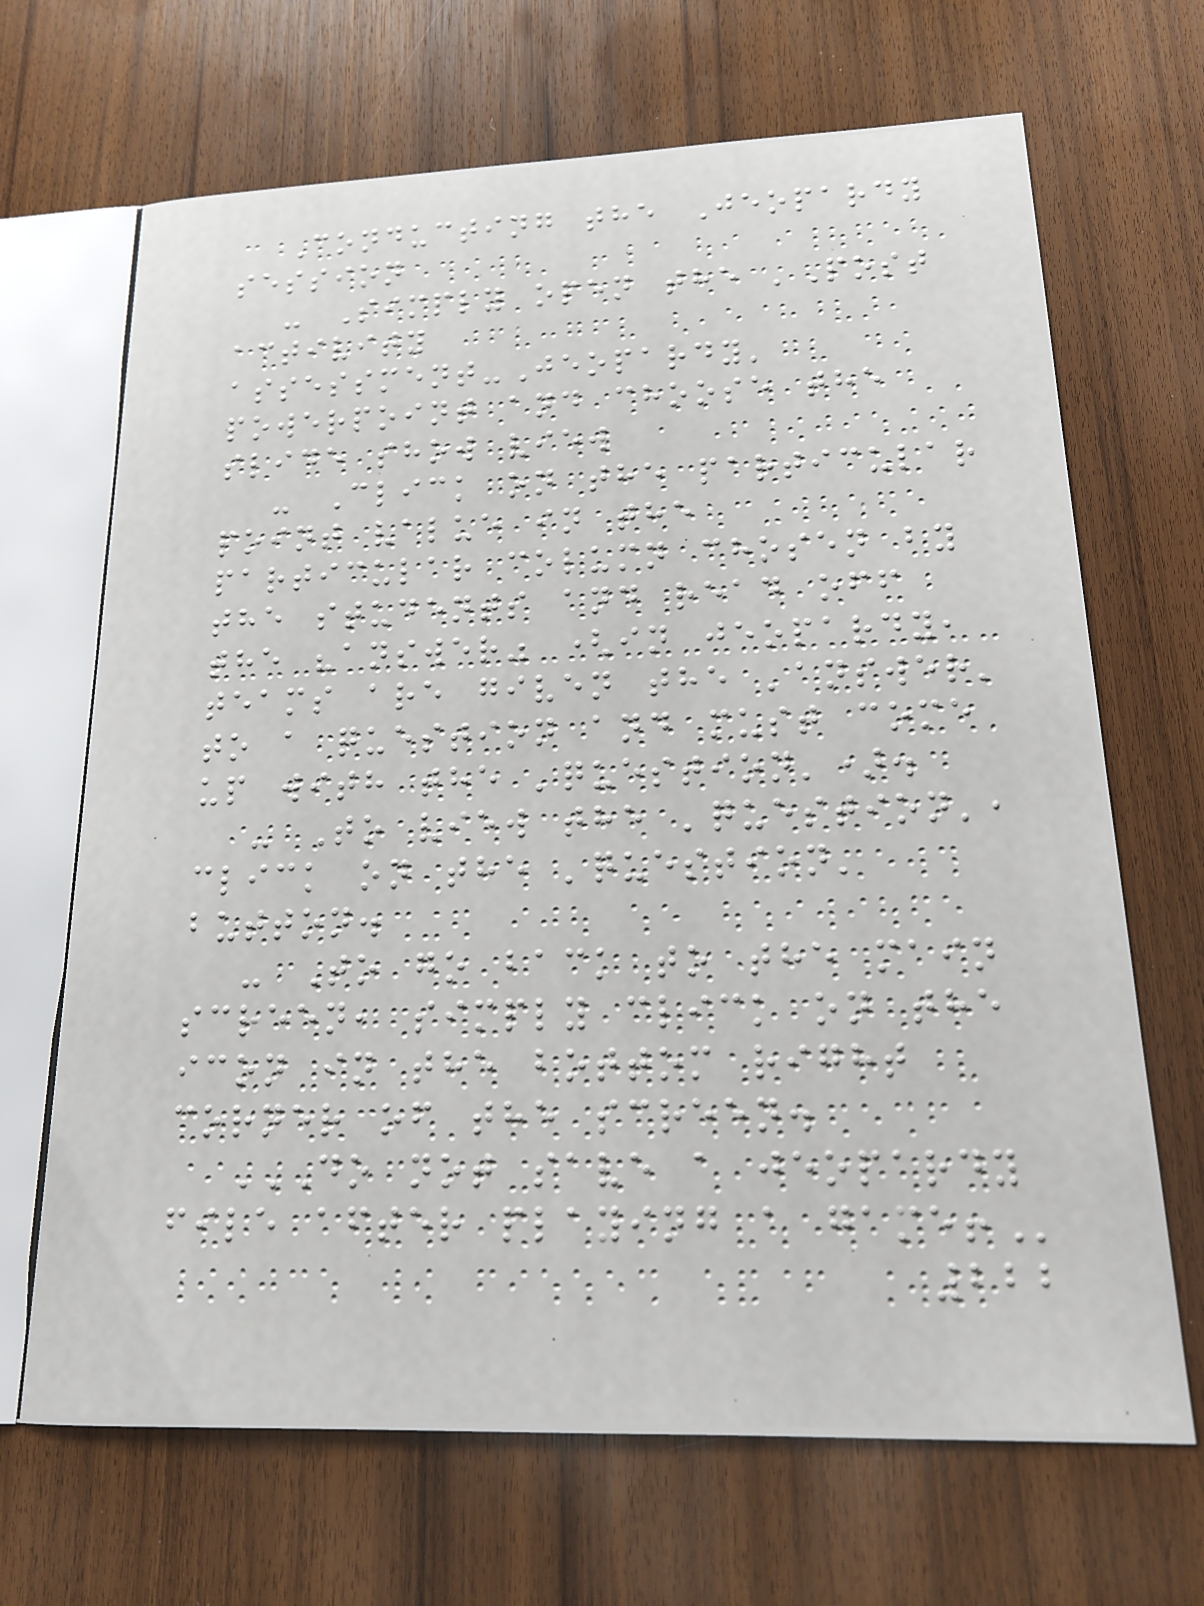Conducting the Jeopardy
session
- Simply open the 'Post
activity
assessment-Jeopardy'
powerpoint and choose the
slide show view
- Click on the particular
point value in the
particular column chosen by
the students and read off
the "answer" (in jeopardy,
teams are given the 'answer'
to a question and must come
up with the 'question').
- To view the 'question',
click on the 'question'
button.
- To go back to the main
screen, simply click on the
icon in the bottom right
corner of the screen.
DO NOT SAVE A JEOPARDY
FILE AFTER PLAYING A GAME!
222
